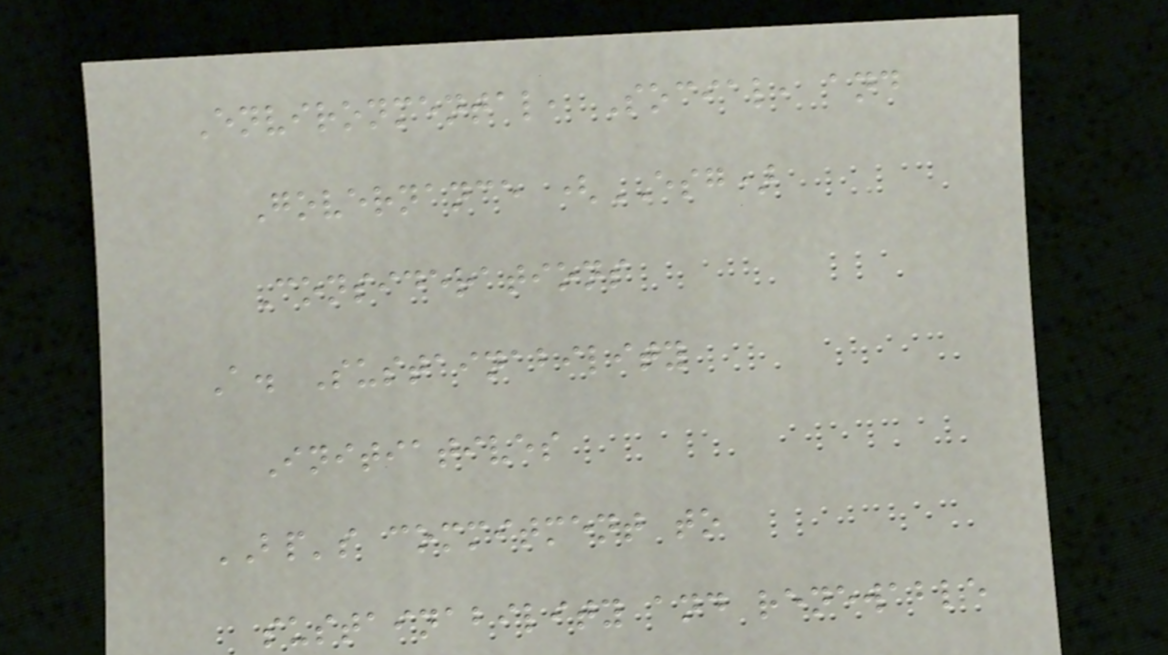Environmental, Social, and
Governance (ESG)
Considerations
A. Sustainability
Initiatives
BP's commitment to
sustainability and renewable
